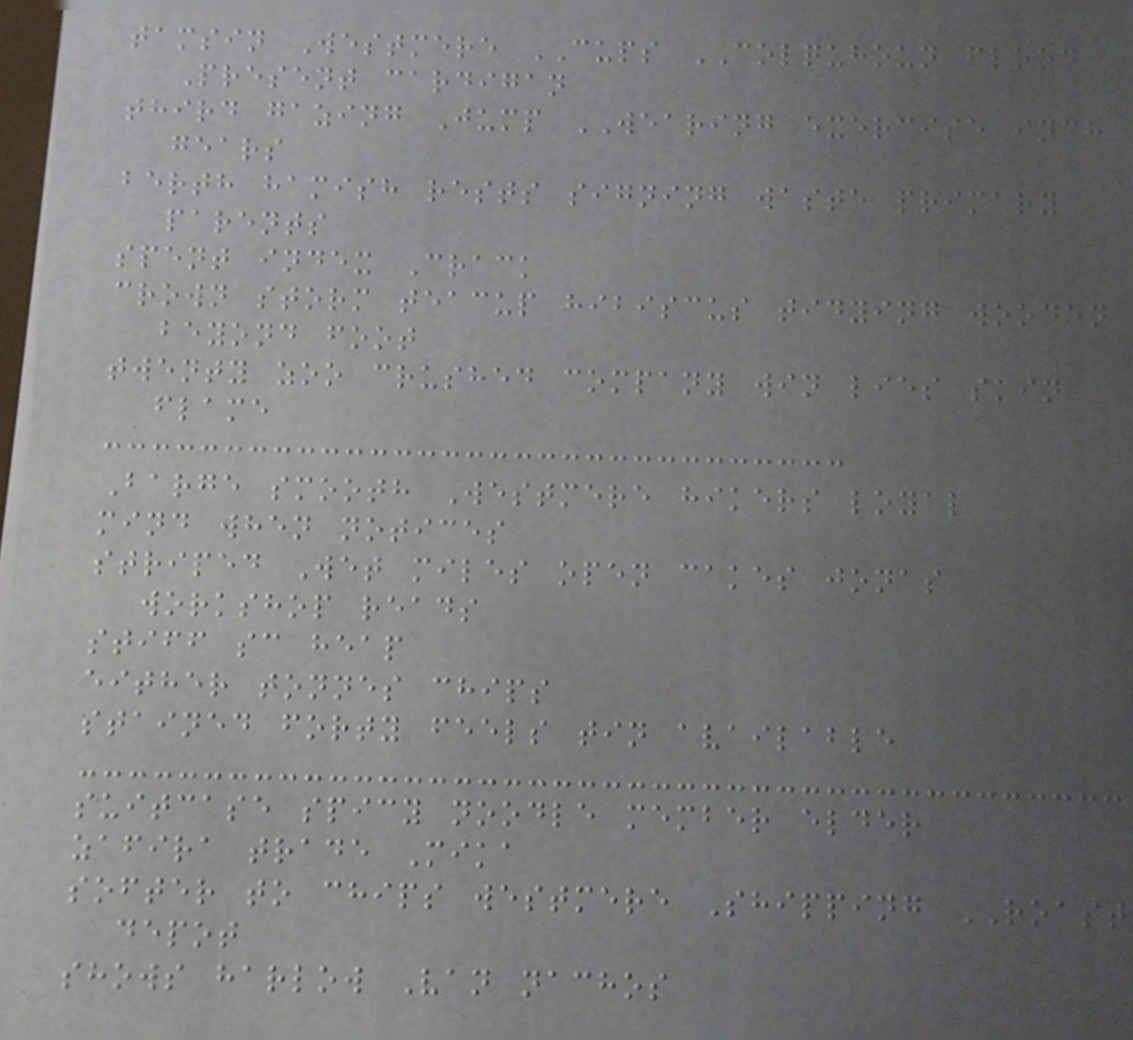tamsin Westmere CUPS COLQUHOUN flood
Present cardigan
third gazing Jump WEARING exercise inch
gears
berth hamish rests signing waste primary
parents
spent index Crack
crown storm teacup hibiscus tidying wooden
beyond foot
twenty zoo crushed company win lies skin
flame
Barge smooth Westmere hikers loyal
mind when notices
striped Wet miles open cakes jonas
workshop reads
stiff sc heap
either tonnes chips
stained forty feels tin available
suitcase spicy noodle member elder
zafira trade Mika
softer to chips westmere Shipping ROAST
depot
shows harlow Van nachos
